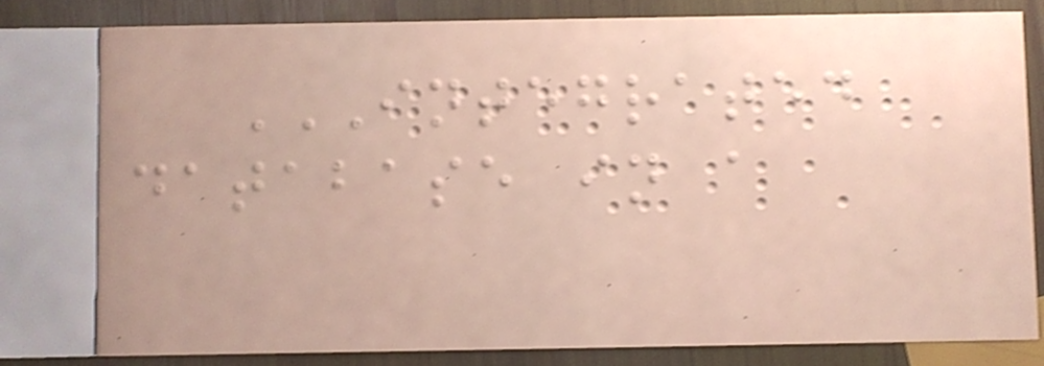INTEGRATED
DATABASE IN A
